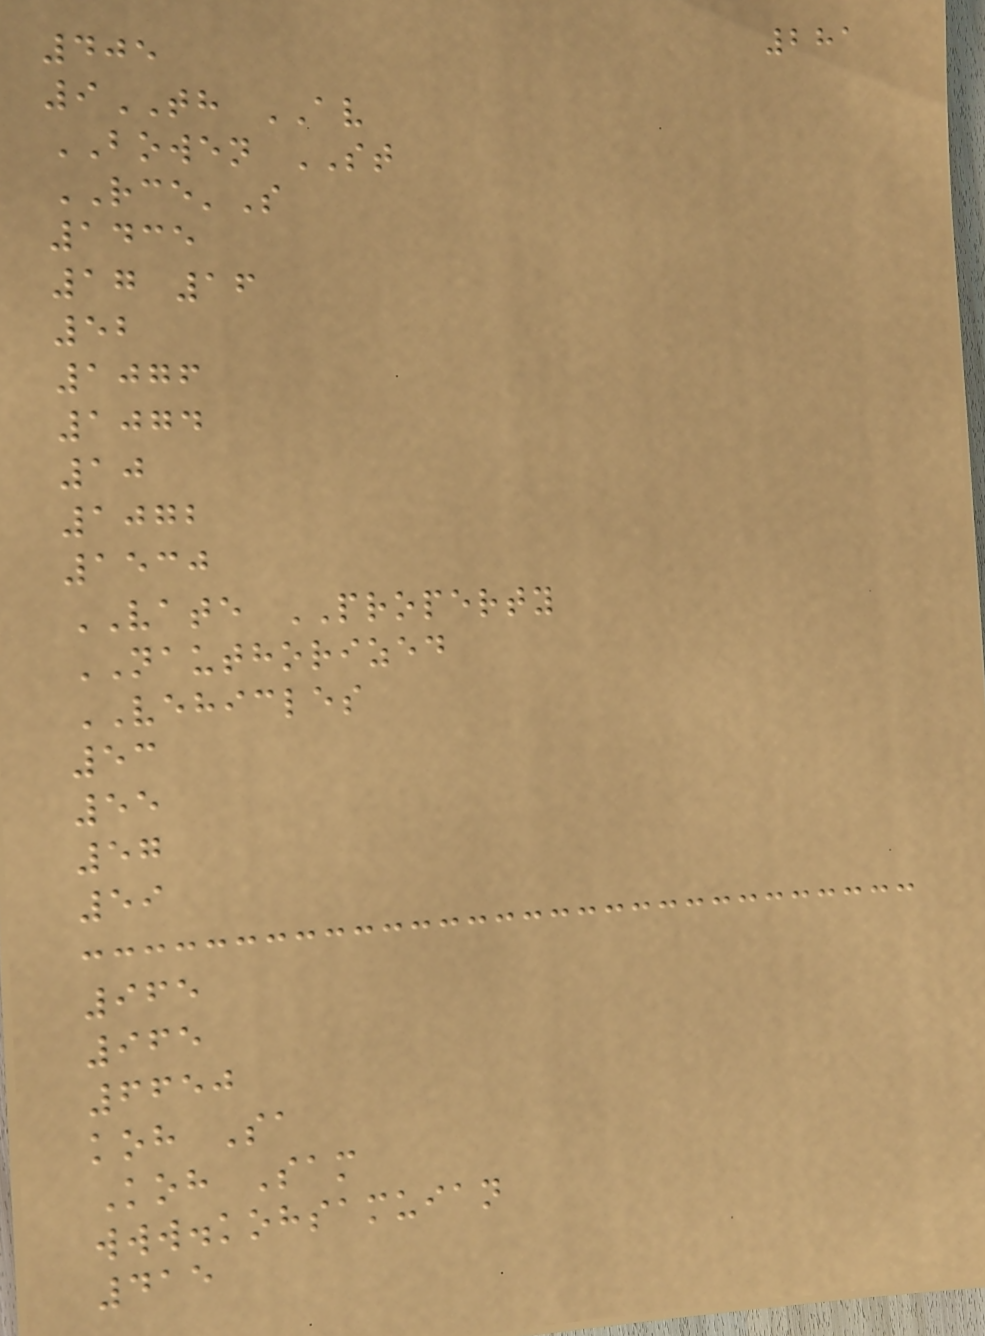281
405
9TH AV
BOWEN ST
RCE'S
1435
17 16
52
1076
1074
10
1072
1530
VATE PROPERTY
NAUTHORIZED
VEHICLES
53
55
57
59
965
965
6650
koh Sa
Koh Sam
www.kohsamuian
415
